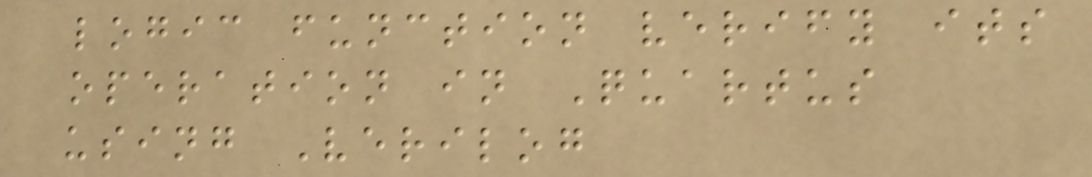logic function verify its
operation in Quartus
using Verilog
